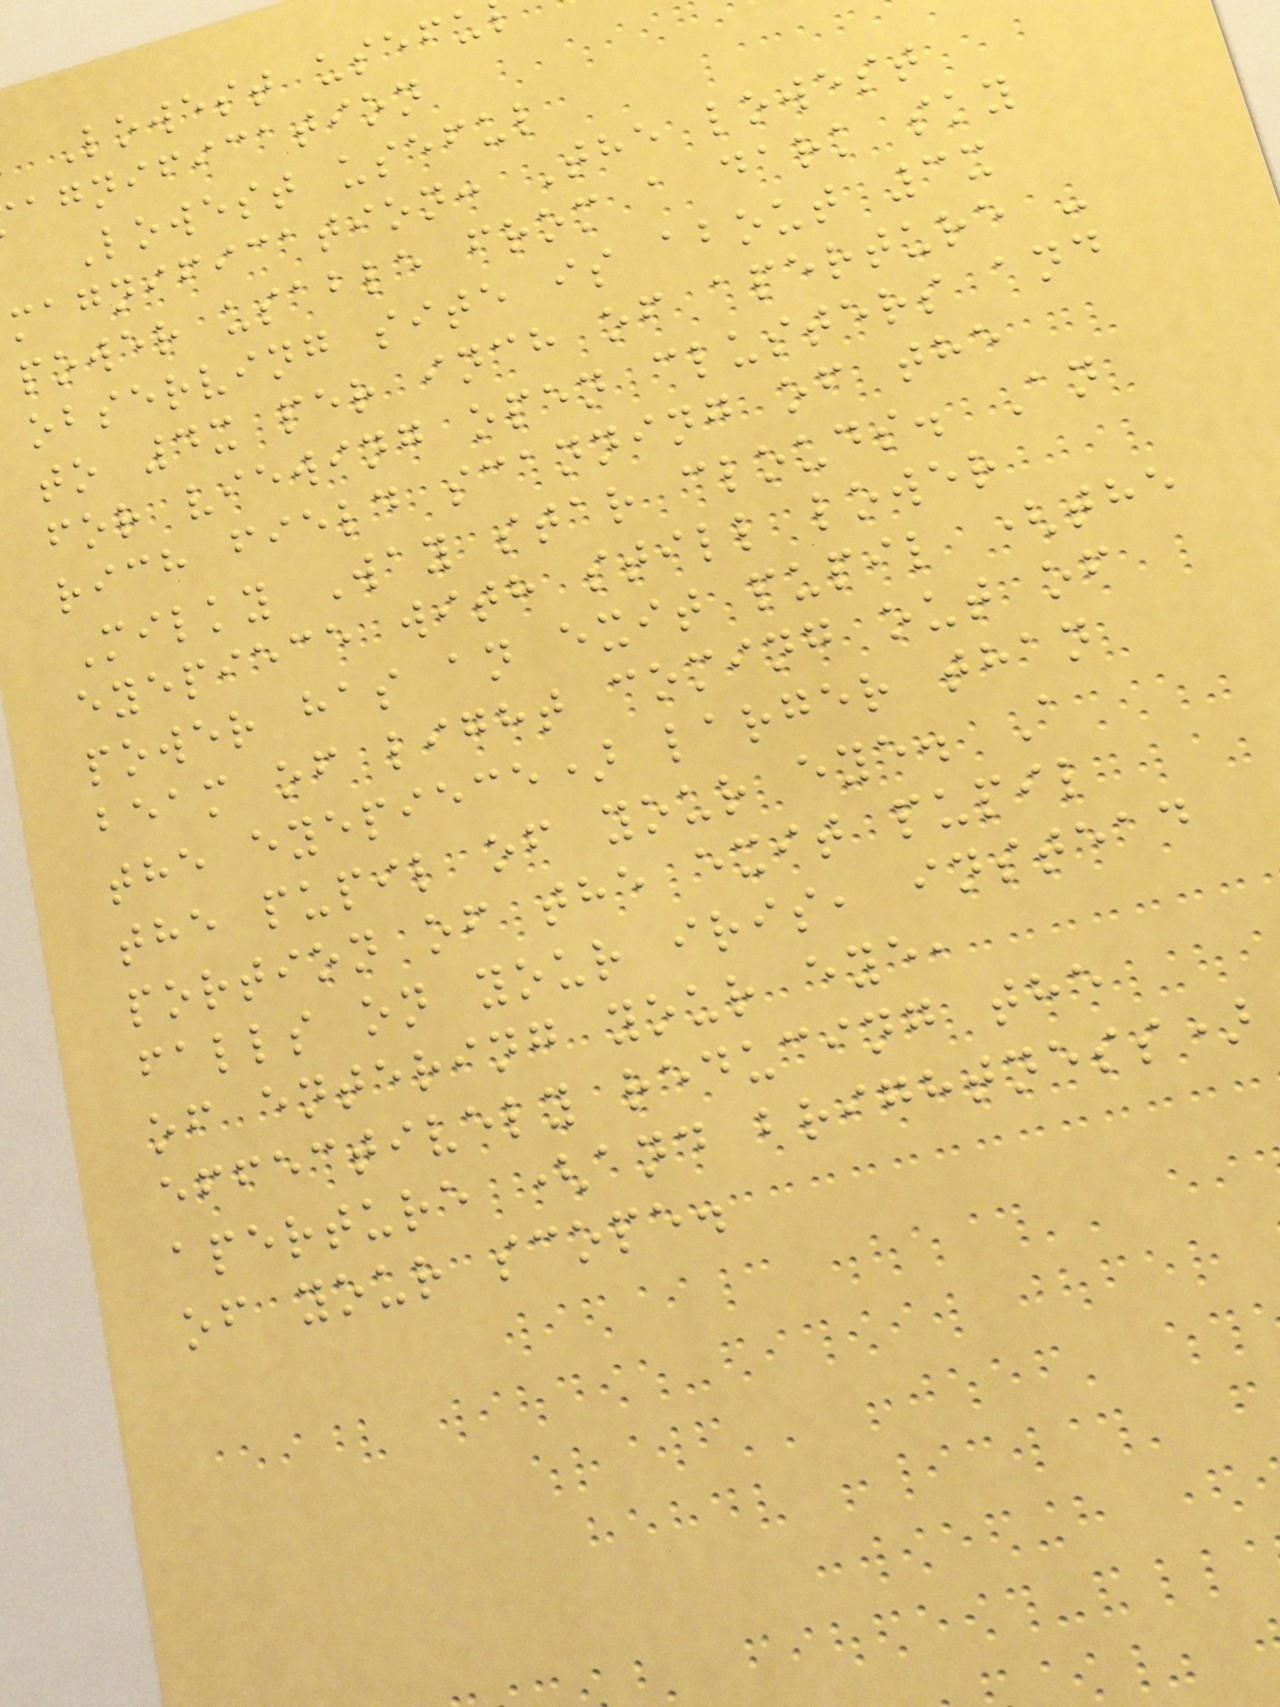Lowest usefu
agnification
Lowest useful
magnification: The lowest
power usable from a dark sky
observing site is about 3x
to 4x per inch of aperture -
for viewing open clusters and
rich field scanning of the
Milky Way star clouds. An
eyepiece with still lower
power has an exit pupil (the
beam of light coming out of
the eyepiece) larger than
the pupil of your eye. A
portion of the exit pupil
falls on your iris, instead
of entering your eye,
effectively reducing the
aperture (and brightness)
of your scope.
